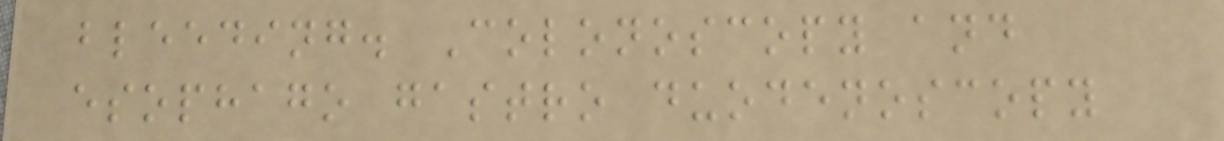bleeding. Colonoscopy and
esophago gastro duodenoscopy
